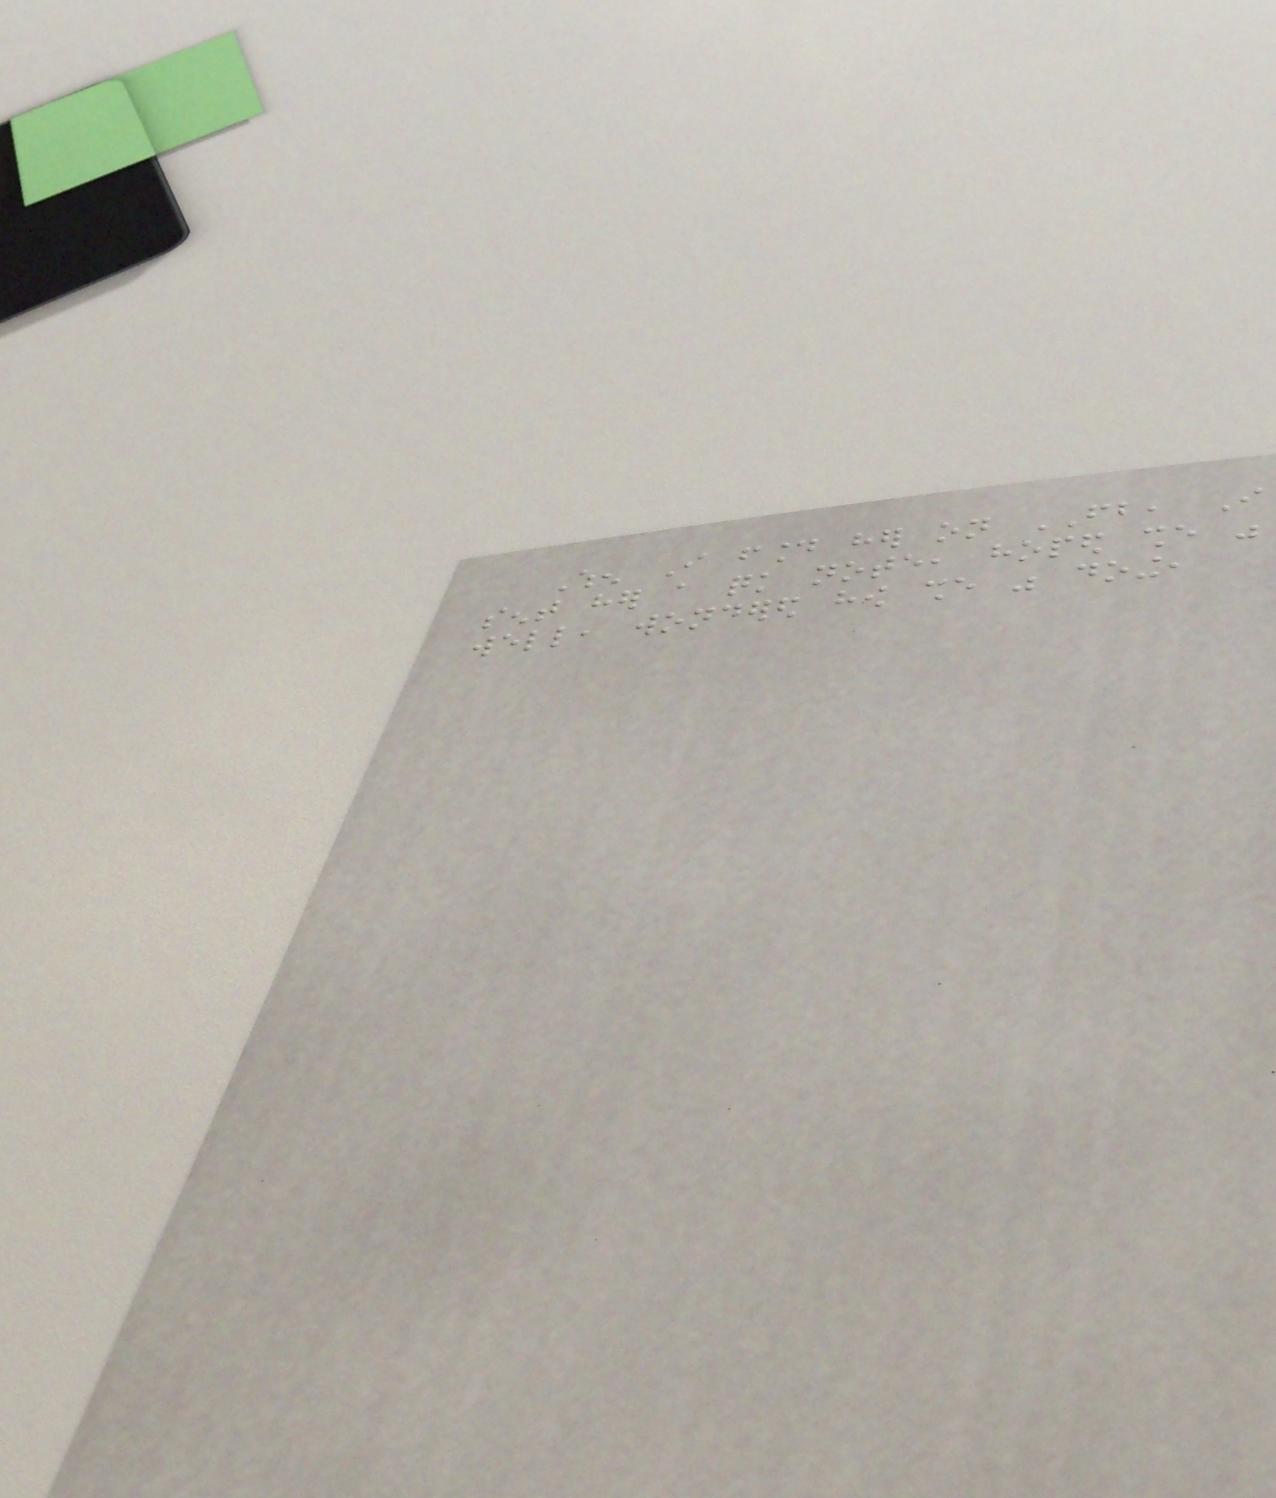When I found her on FB, I
sent her a quick note, hoped she was
well, wondered how she was doing,
